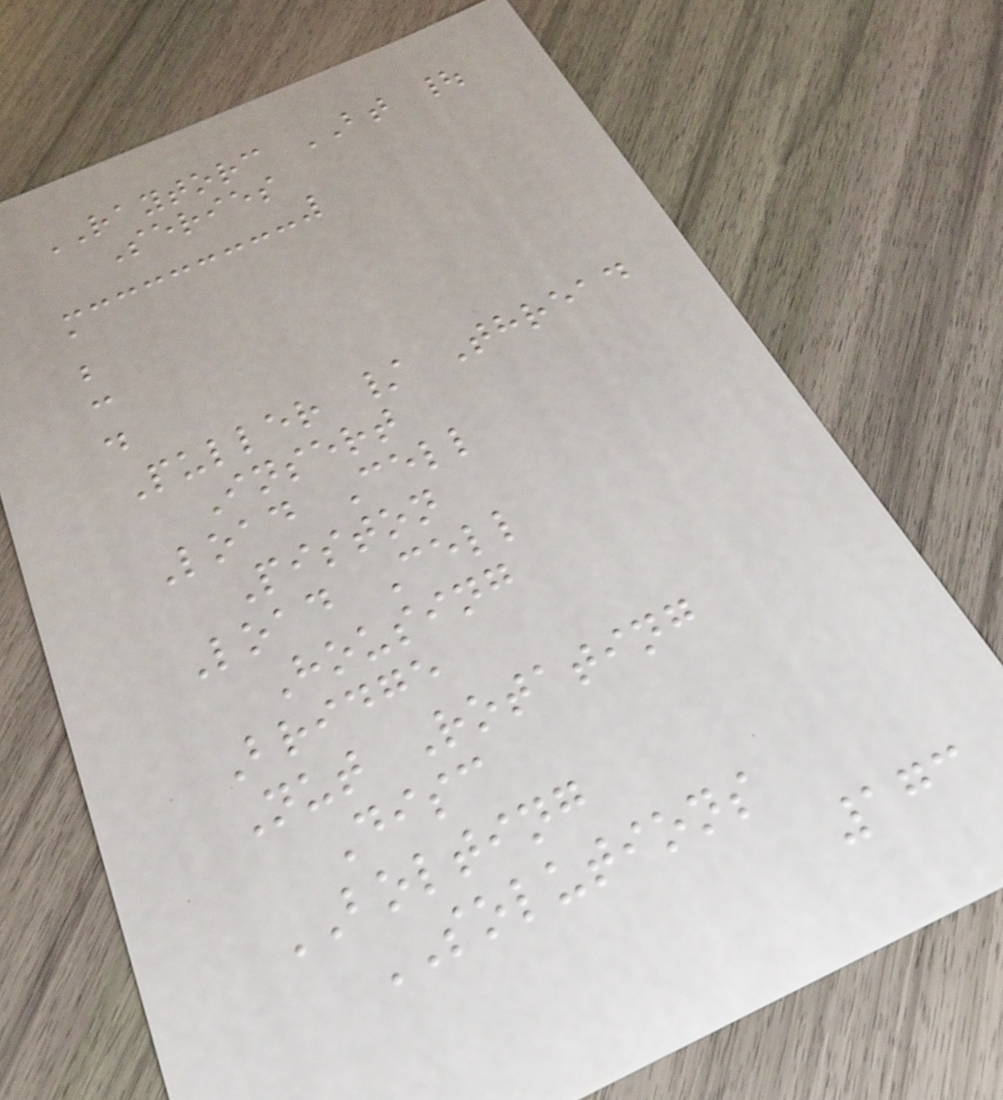RAYTORC BT |
Series
a
b
c
d
Puller / Thread
Insert
Load Cell
Piston
Load Cell
Housing
Bridge
Nut Rotating
Disc
BOLTING
SOLUTIONS
173
